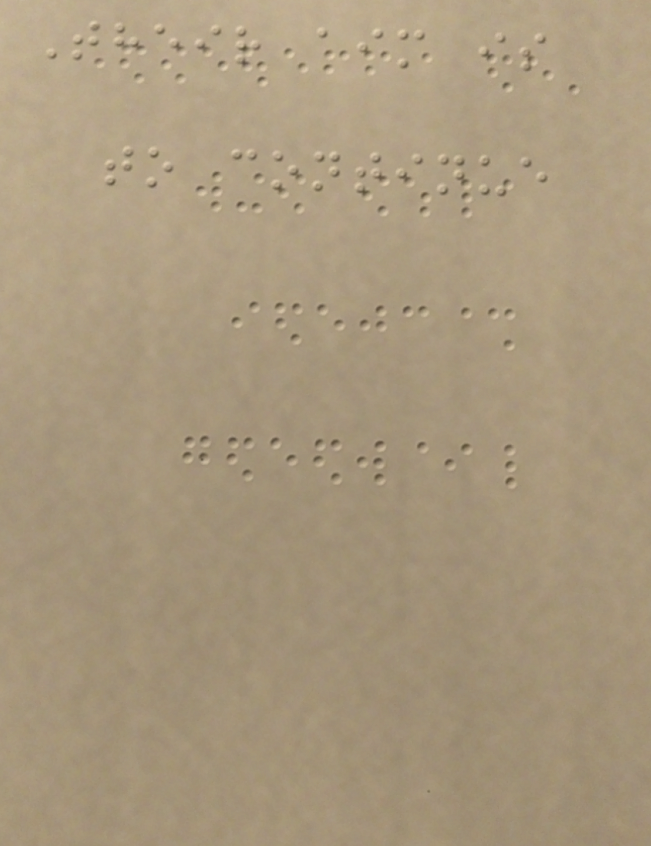Their aim is
to continue
